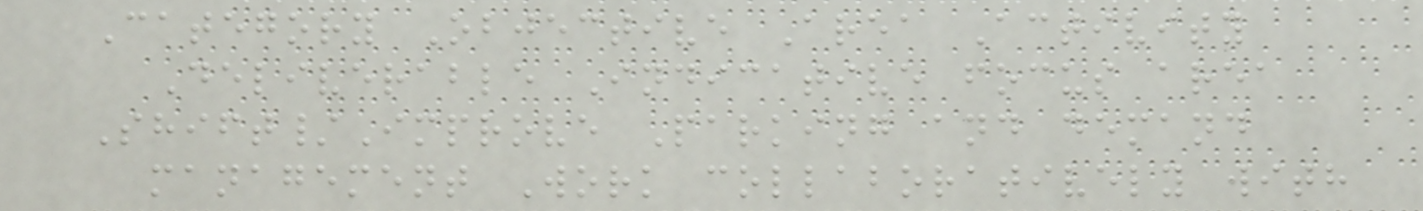Category Objective Area Activity
Deliverable Indicative focus area
Shift/Improve Parking and demand
management Work collaboratively with
